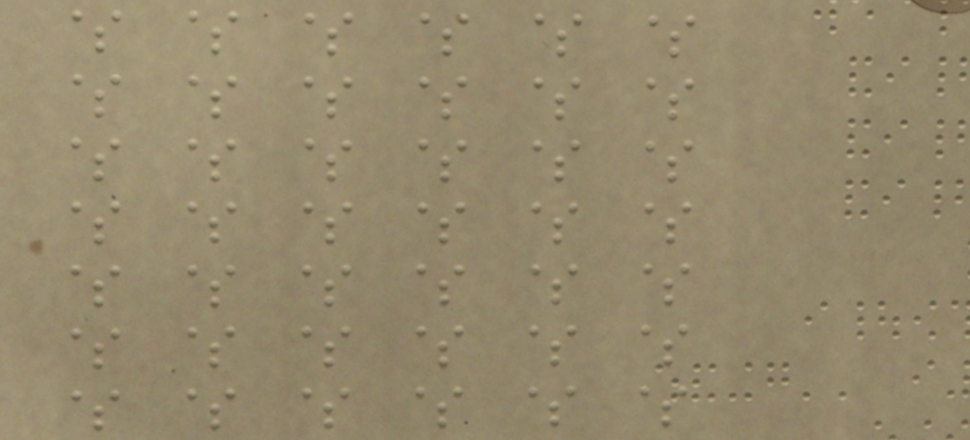$ $ $ $ $ $
$ $ $ $ $ $
$ $ $ $ $ $
$ $ $ $ $ $
$ $ $ $ $ $
$ $ $ $ $ $
$ $ $ $ $ $
